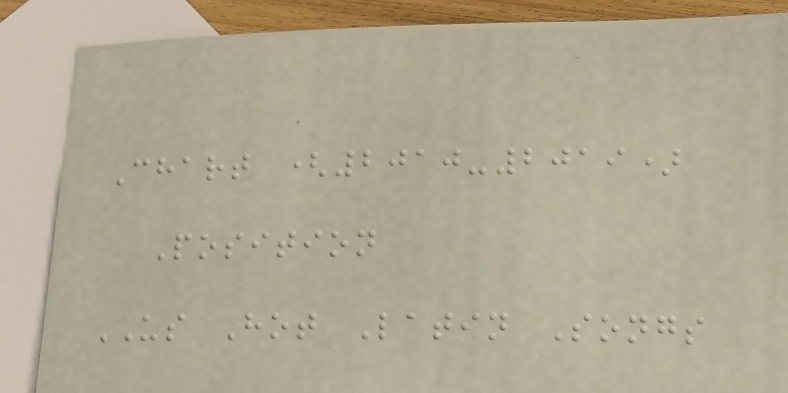Chart (2010-2019)
Position
US Hot Latin Songs
